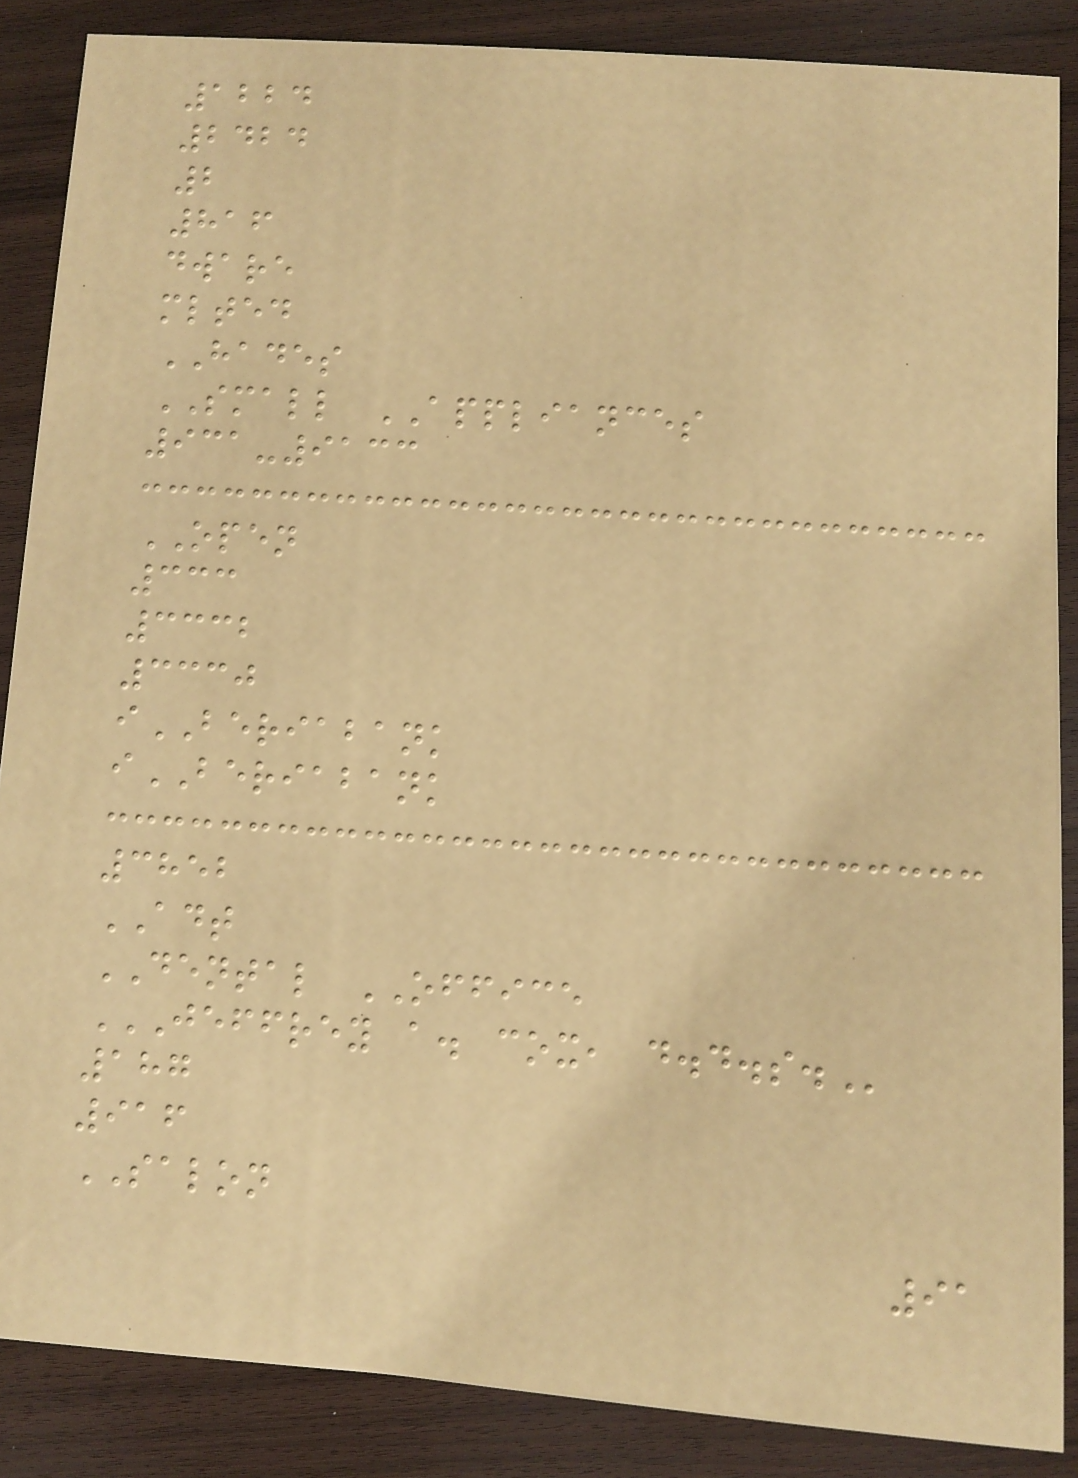1224
2424
2
816
dware
mlted
HADES
SMALL APPLIANCES
931-9133
OPEN
333
3332
3330
iBERIABANK
iBERIABANK
3852
ADT
DENTAL OFFICE
JEFFREY A. COX, D.D.S.
187
916
SALON
91
